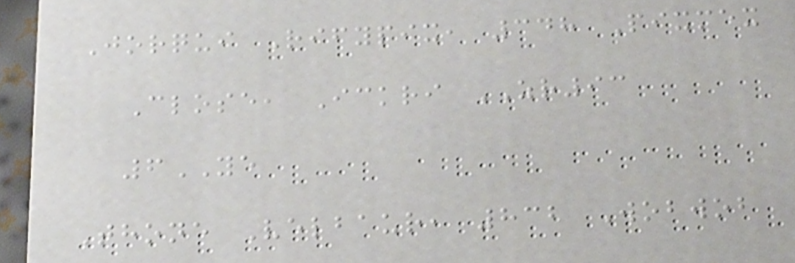Jorqui Rifypix, 348 Pixmex
Close, Ickri ZR93
6YE
Thone Velbaur, 832 Wobwob
